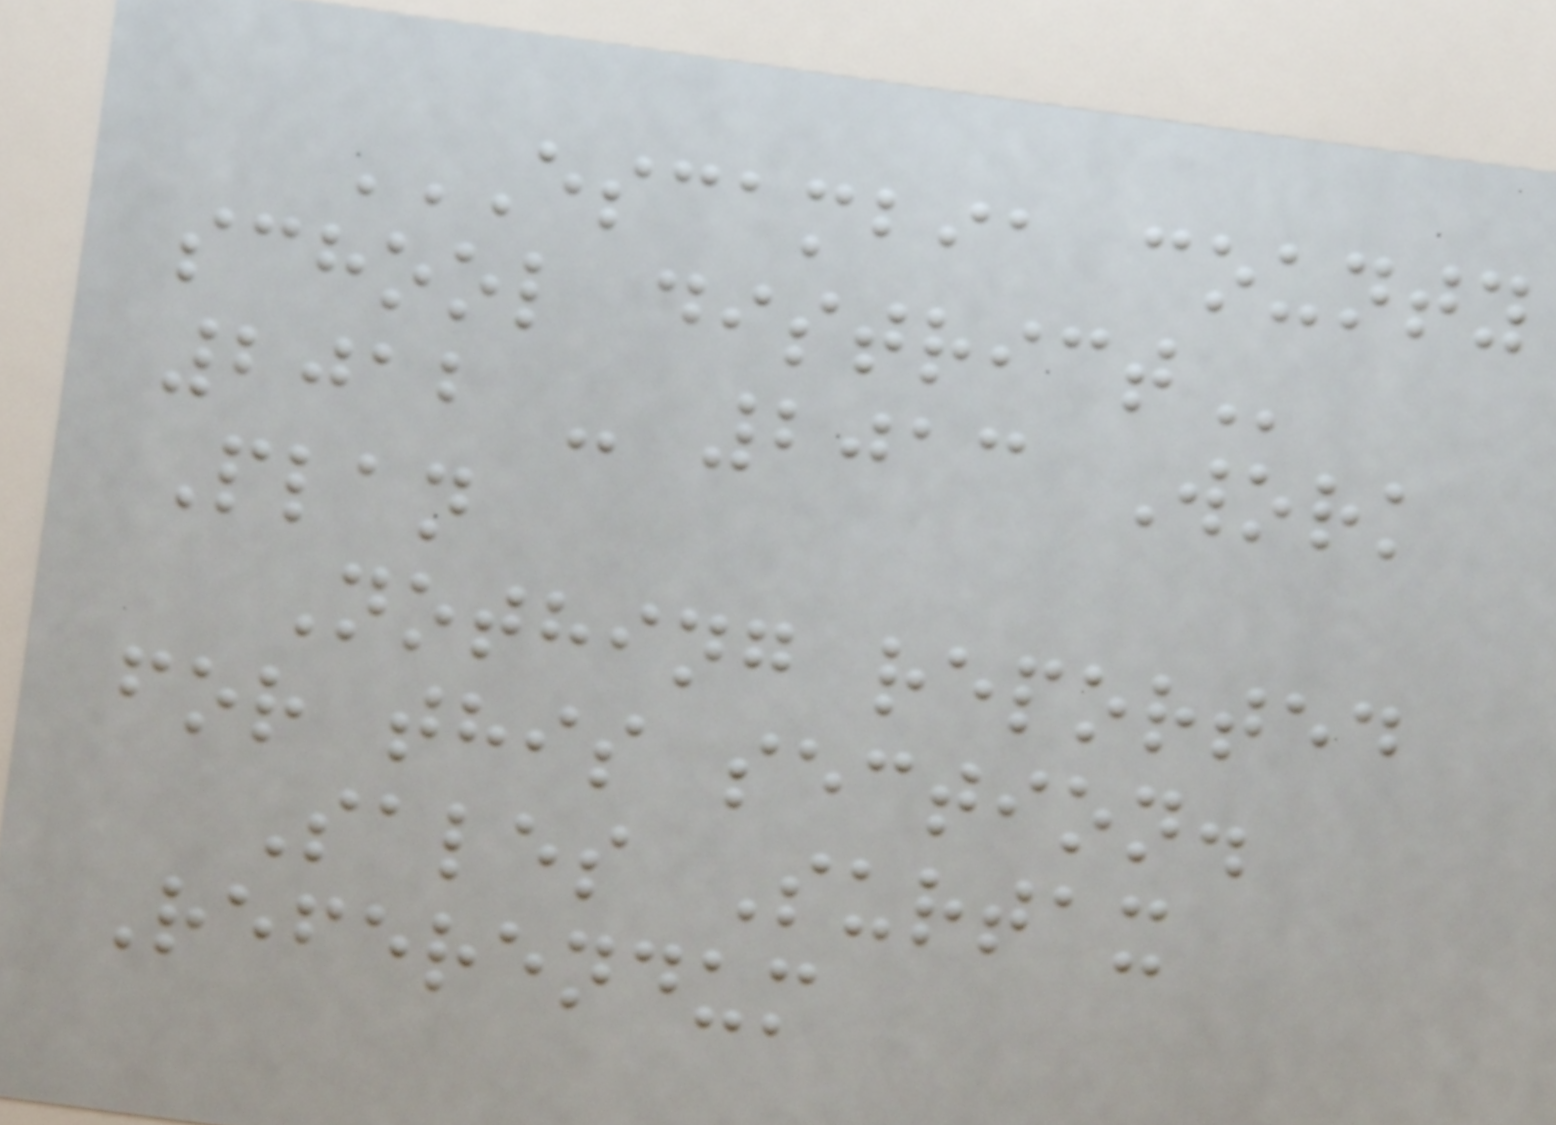ESCAMBIA COUNTY
SCHOOL DISTRICT
2012 - 2013 Work
Plan
Nothing reported
for this section.
Sales Surtax
Referendum
